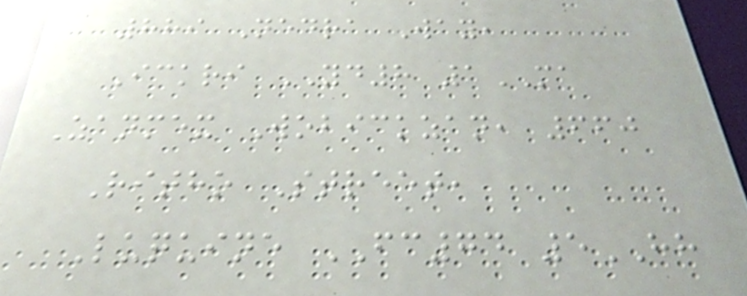889 Nedra Way,
Ickri YD8 1MA
Zanmex Wobickzan, 660
Ritho Street,
Luquine FC74 5HH
